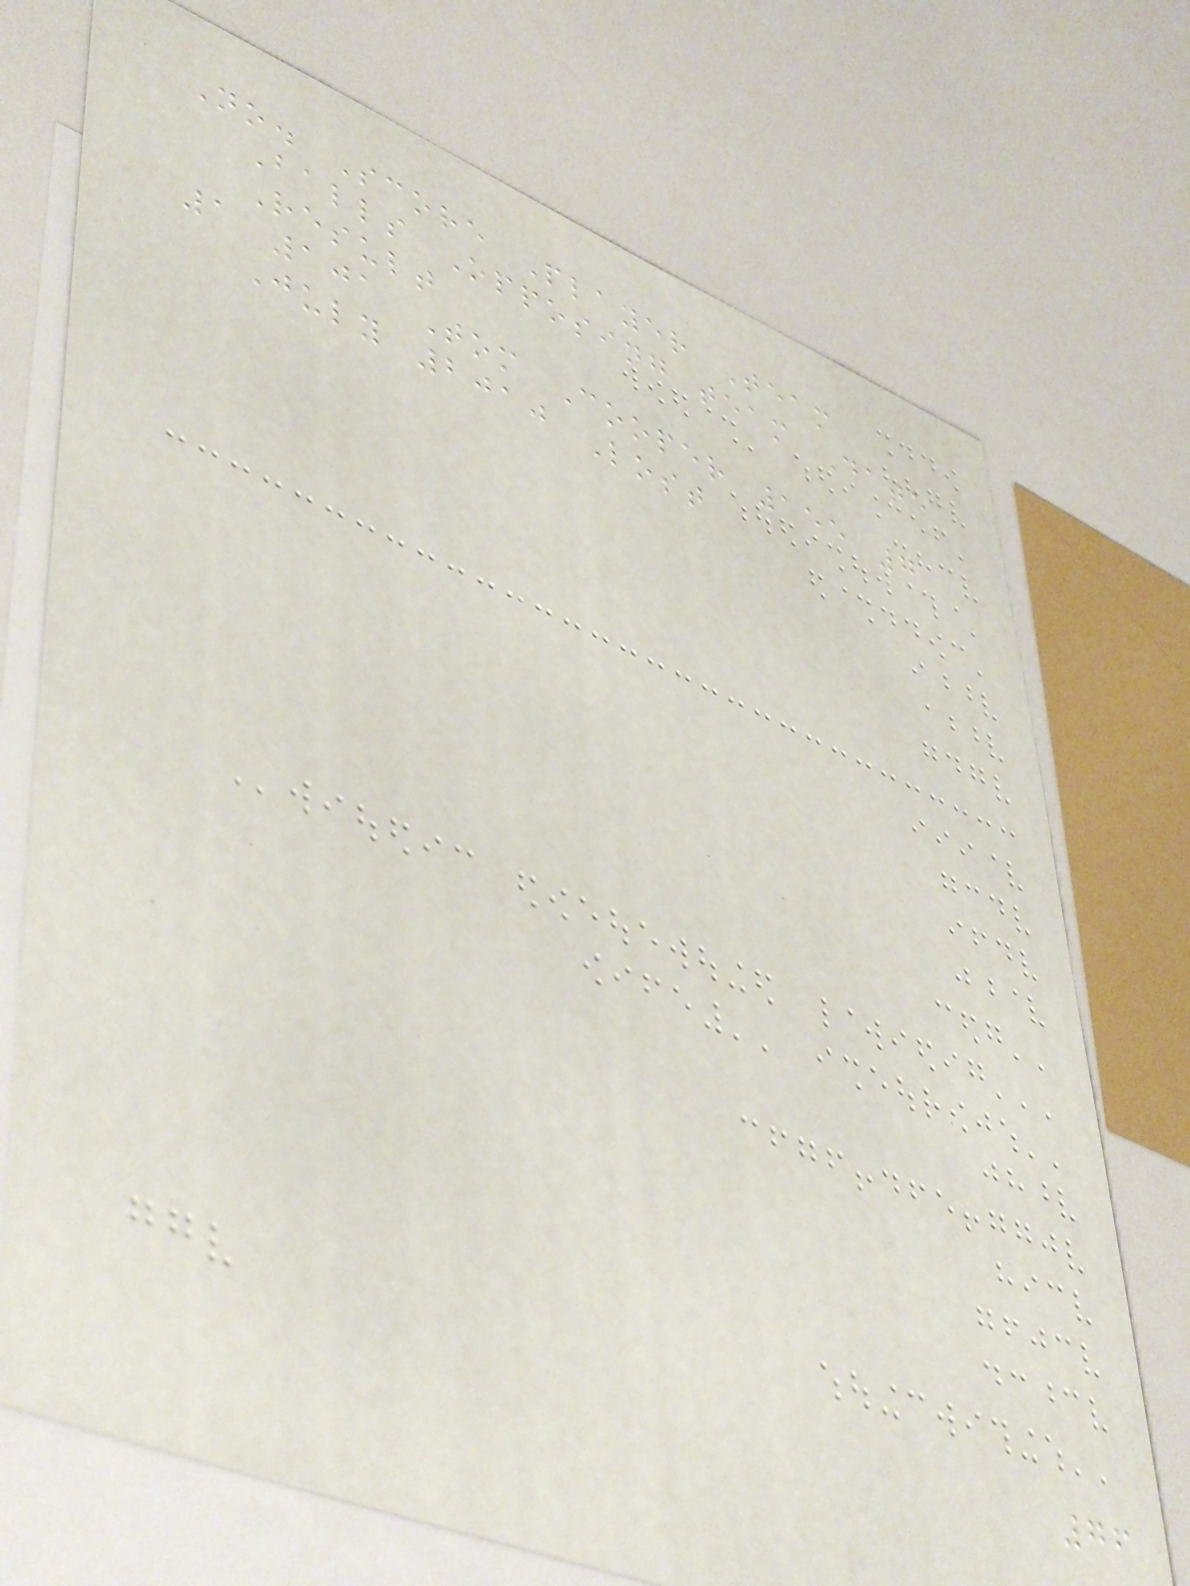No. Score Player Team
Balls Opposing team Date
Result
1 101 Tom Cooper 155 7
July 2010 Lost
76
